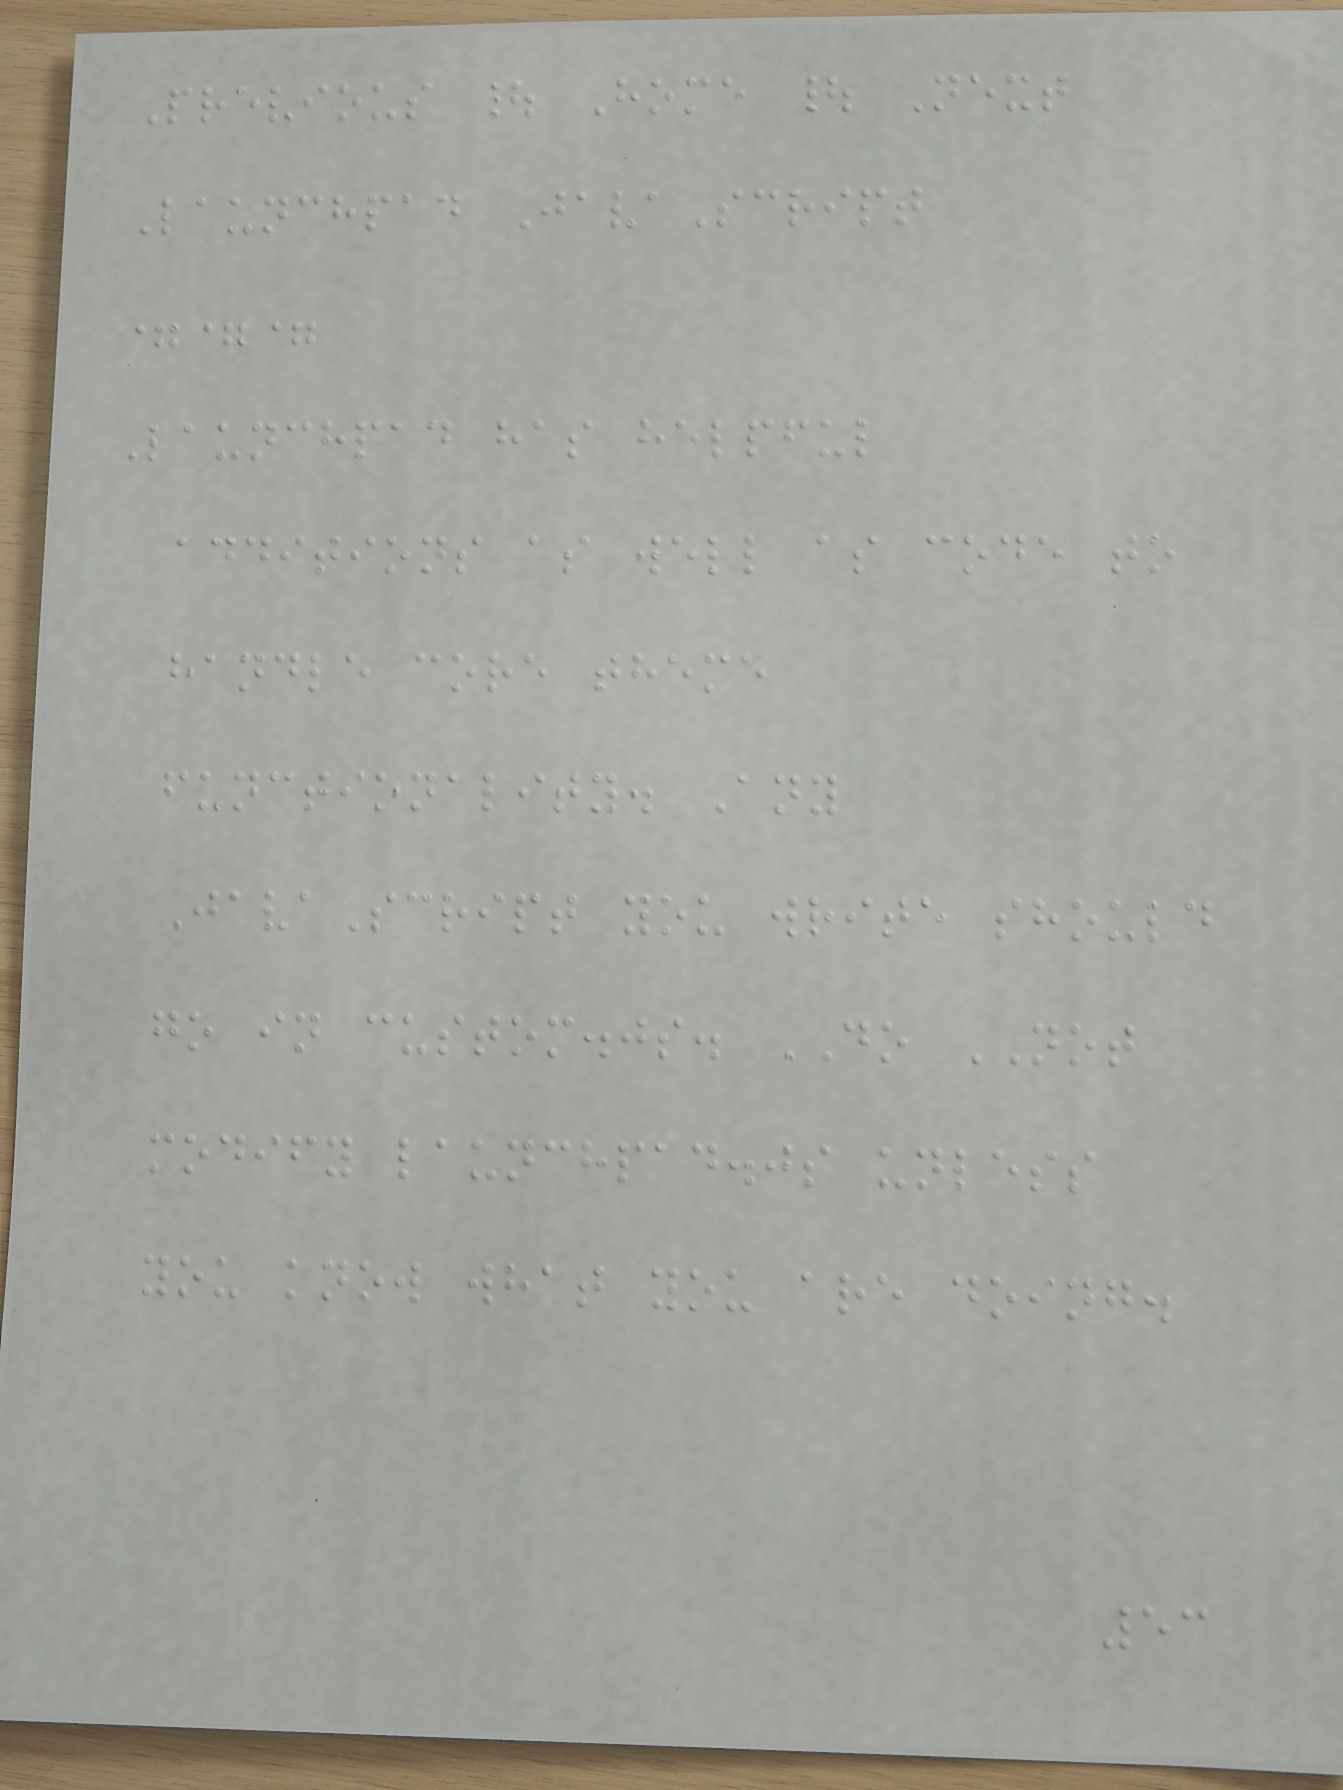Previous | Home | Next
Launchpad JavaScript
===
Launchpad has helpful
additions as well as code to
handle core theme
functionality. Any
JavaScript you write should
go in custom.js. DO NOT
modify launchpad.js unless
you know what you are doing.
53
